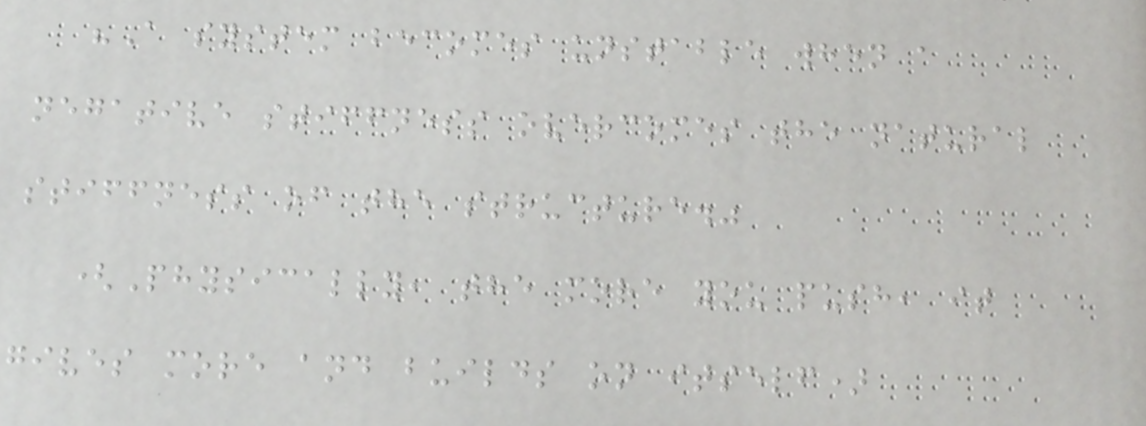"A system becomes unstable when a
negative stiffness overcomes the natural
stiffness of the structure."
(Physically, the more you push, it
gives more and builds on itself)
